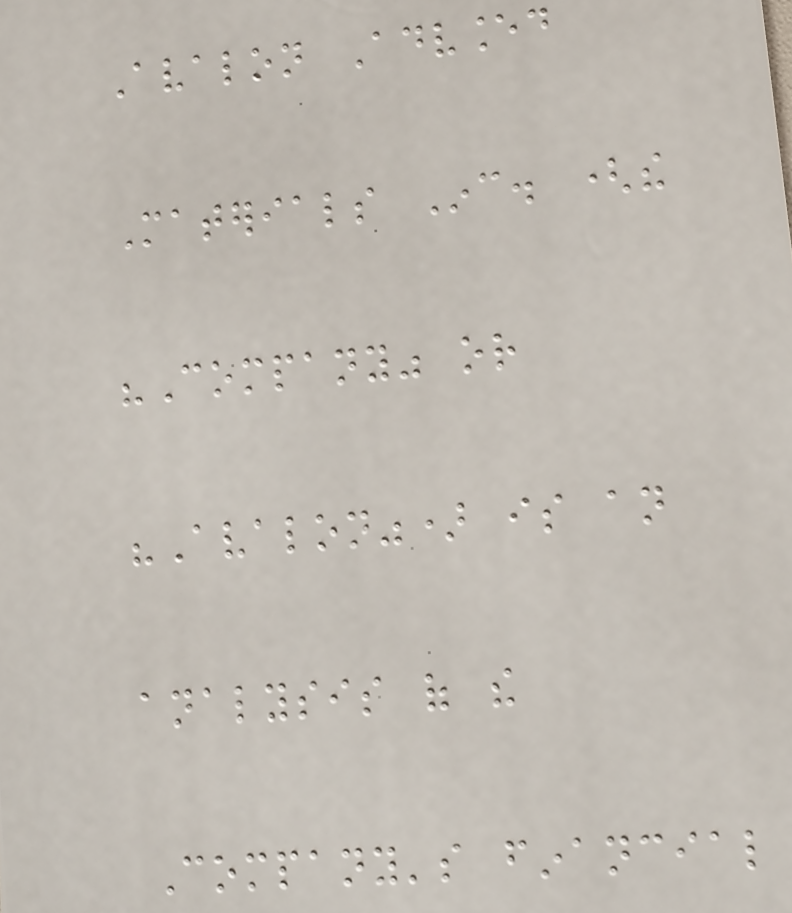Avalon Advanced
Materials Inc. (the
"Company" or
"Avalon") is an
analysis of the
Company's financial
